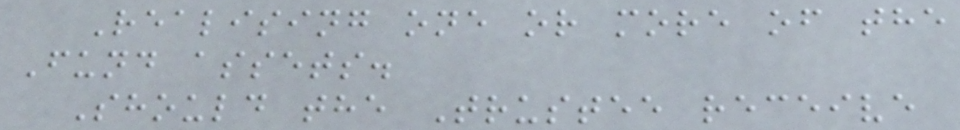Realising one or more of the
Fund assets.
Should the Trustee receive
